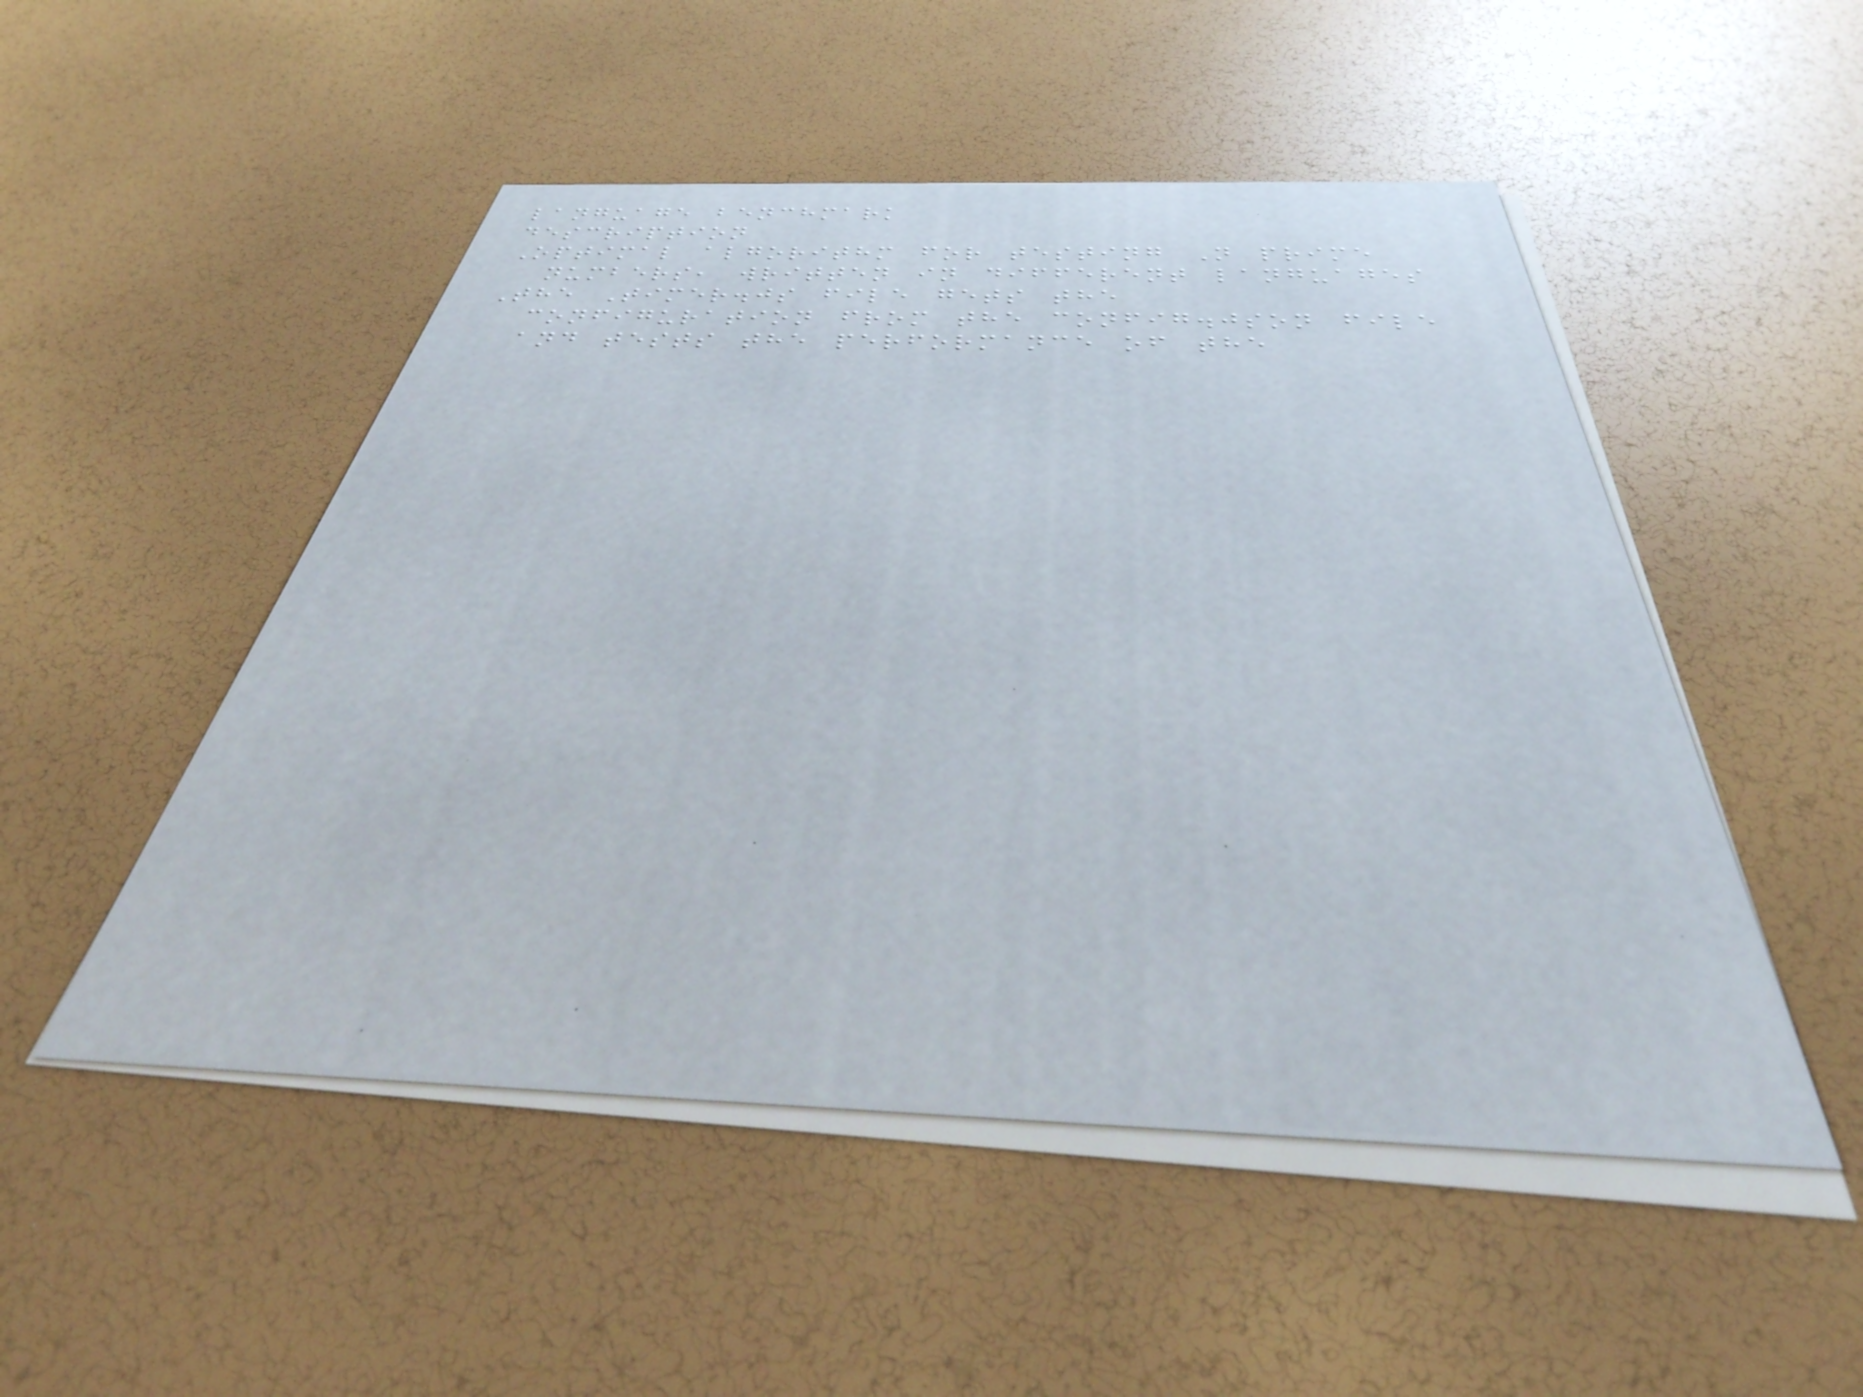language benchmark
description
Optimal algorithm for testing N prime
numbers, written in different languages
The Timer.js file gets the
configuration from the config.json file
and tests the performance of the
